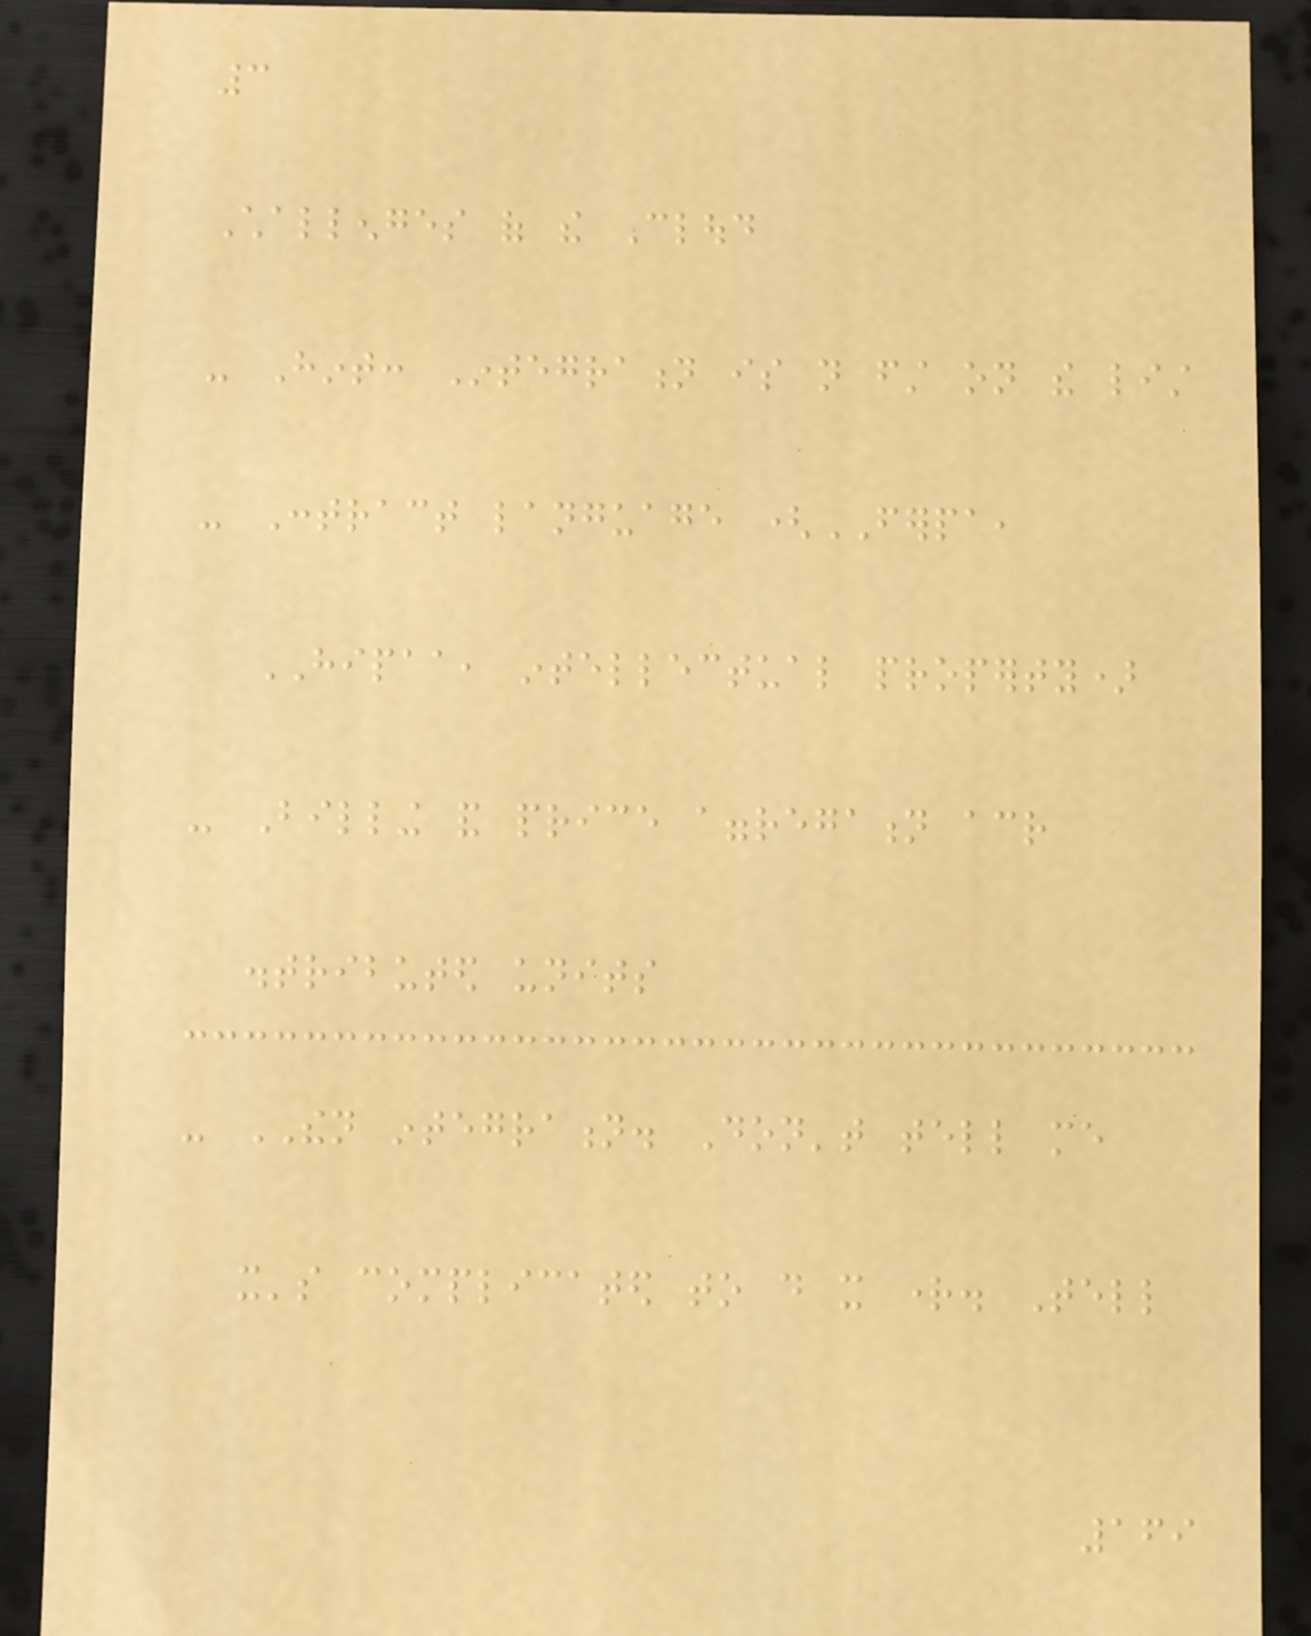3
Challenges of the Cloud
- Hint: Integration is not first on the list
- Contract language (FERPA,
HIPAA, intellectual property)
- Billing and price aggregation across
distributed units
- THEN integration. Don't tell me
it's complicated to do it right. Tell
169
